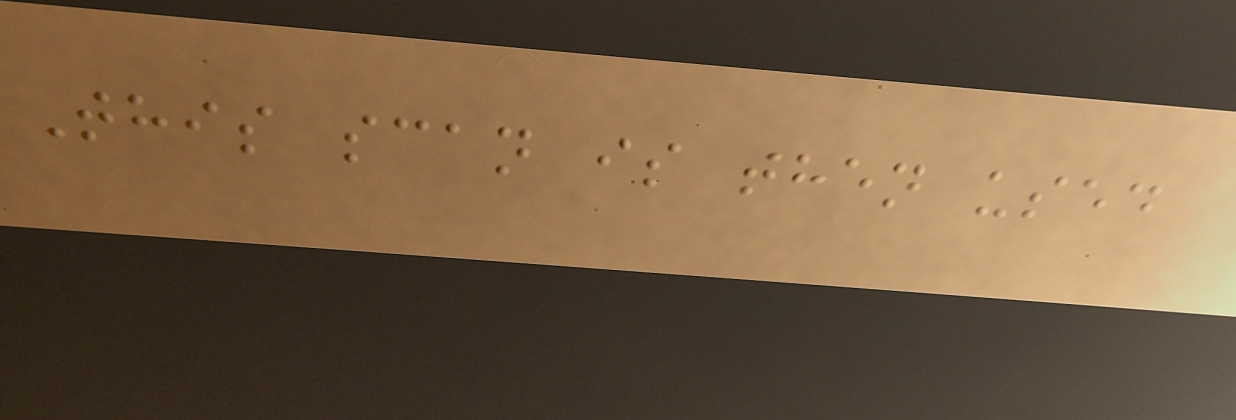This scan is then used
